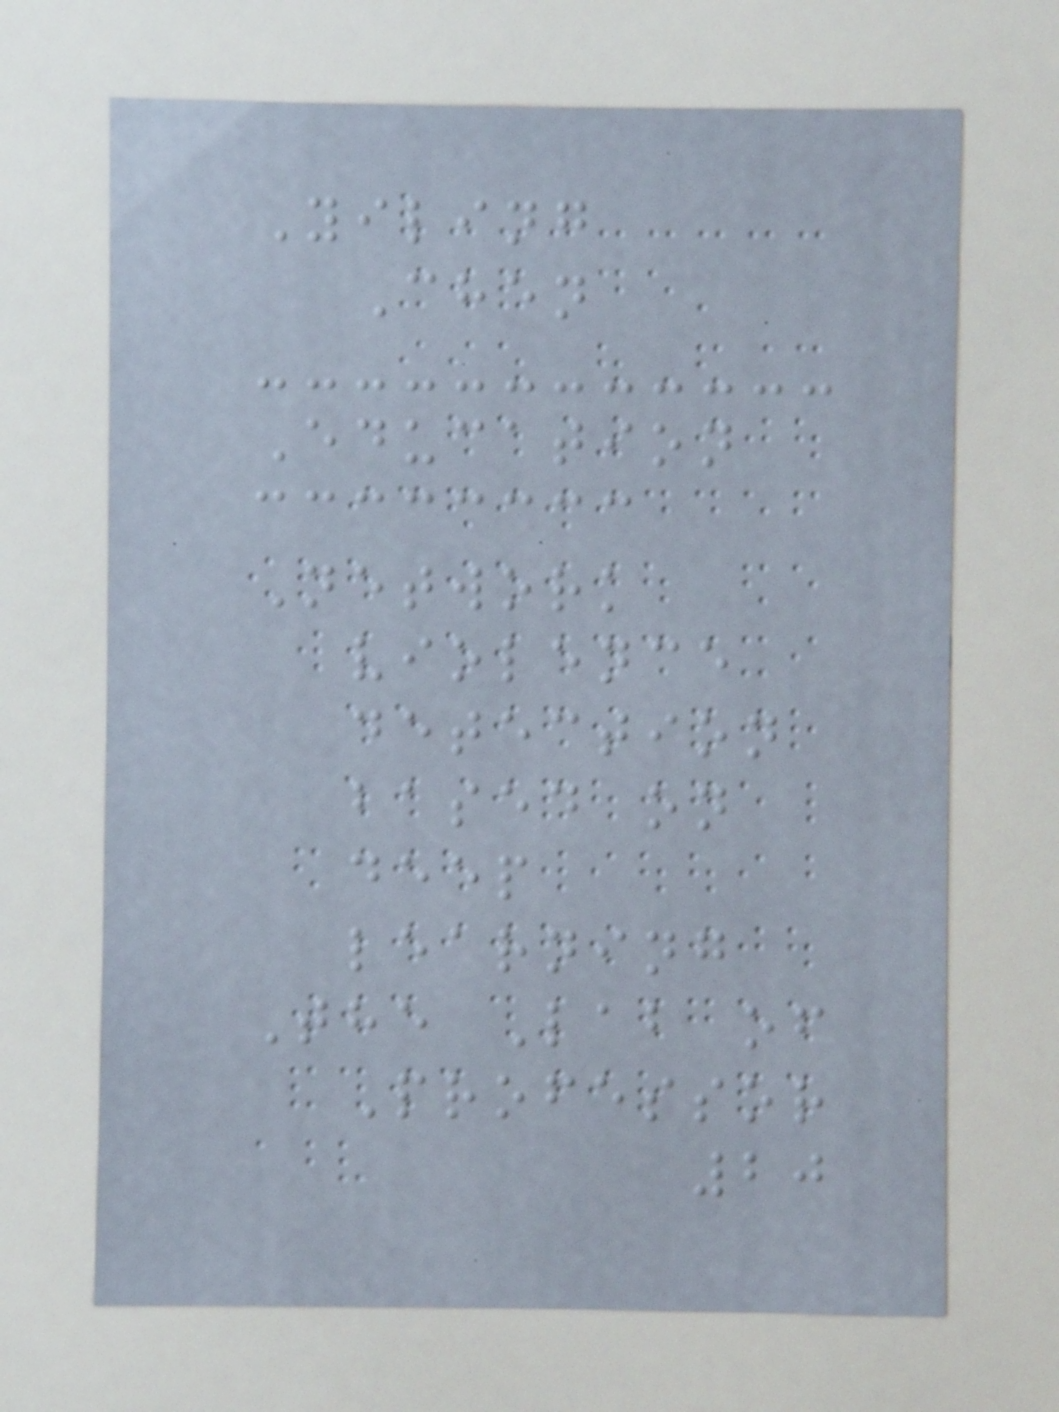Yiling
Chen
Education
Network
violence
detection
based on
deep
learning
The Lab of
Professor
20
